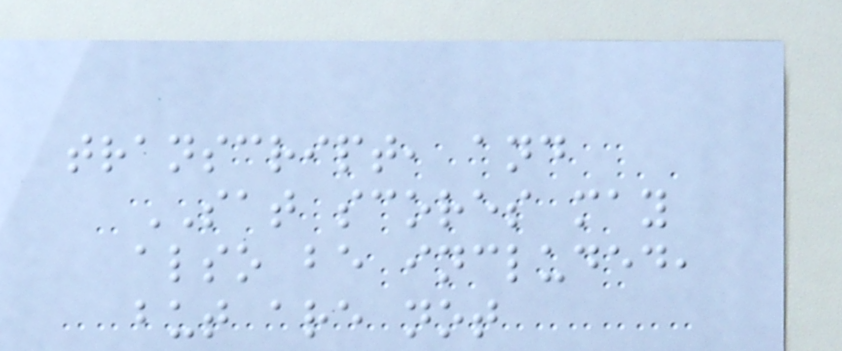transcript, and
SAT scores may
also be included,
but are not
